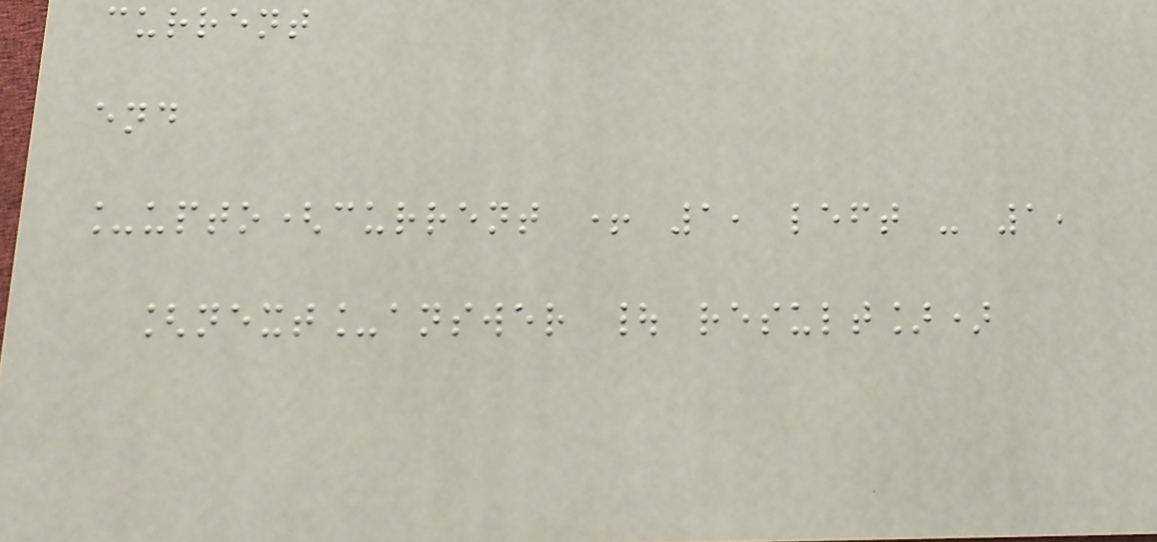current
end
_upto(current + 1, left - 1,
[next_answer | result])
